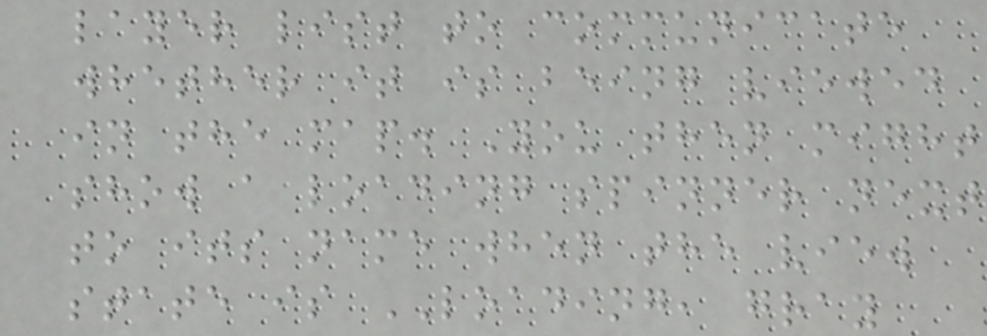layer list to communicate
whether it is being viewed
in the map. You then might
show a loading spinner next
to its name when the view
state is LOADING, gray
